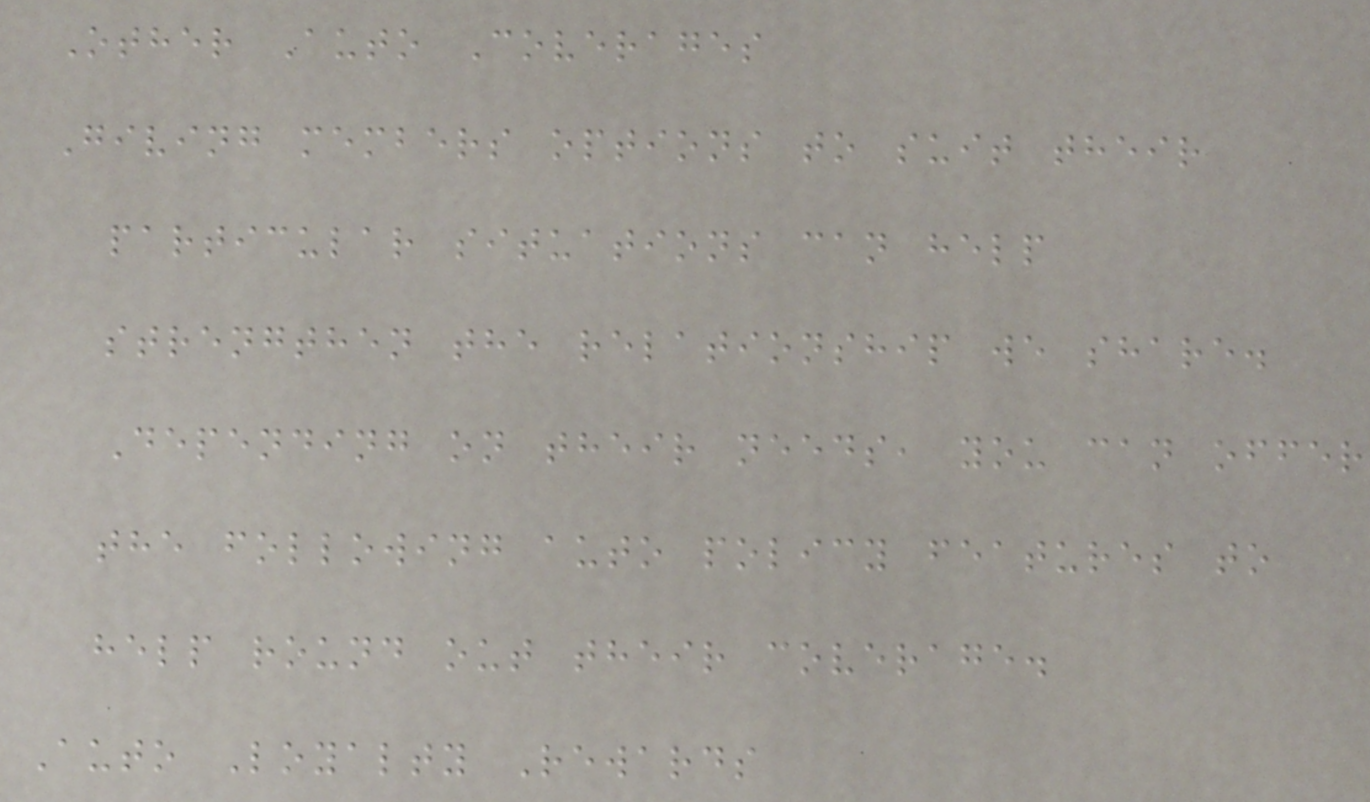Other Auto Coverages
Giving members options to suit their
particular situations can help
strengthen the relationship we share.
Depending on their needs, you can offer
the following auto policy features to
help round out their coverage.
Auto Loyalty Rewards
